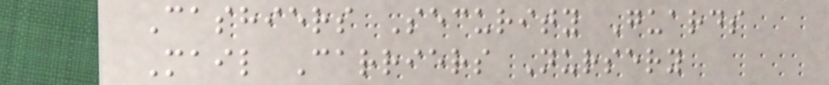Cashiers Security Guards
Mail Carriers Nursery
